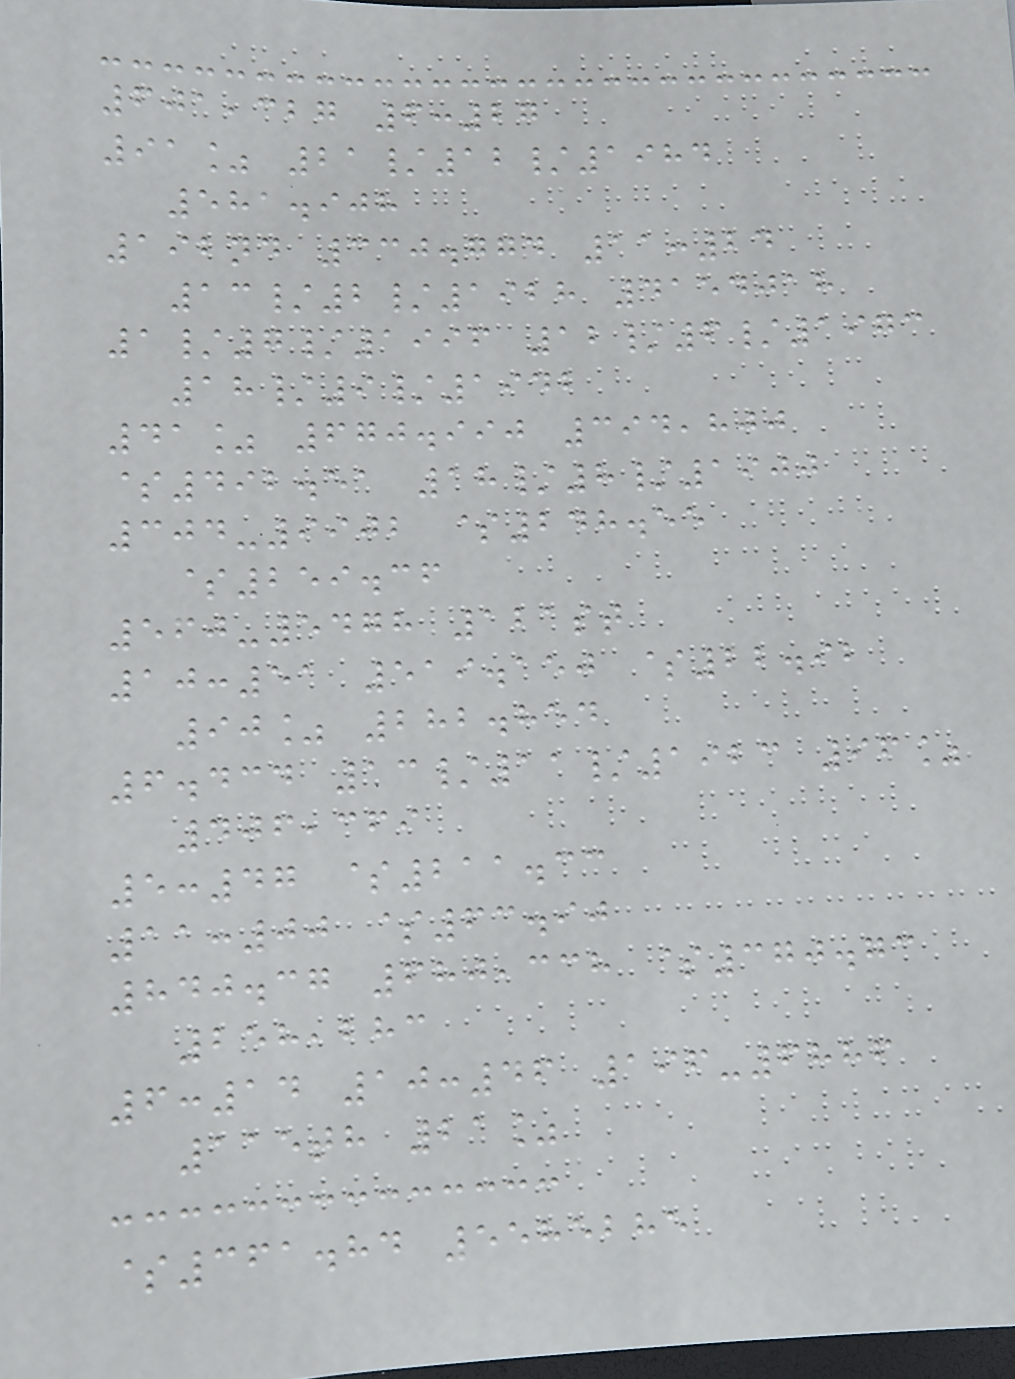601,327 6:27
91% 21/12/1984
581.908
192nd 330.774 11:24
13/2/1928 4154018
1/7/1996 12/6/1973
18/9/1942
41% 670.990 394,800
$492.51 18/8/1900
304-9902 $248.55
$259.36
560-5478 121st
10:51 519.150 $22.92
90% 282.854
6.434 13/11/1923 96%
406,369
5:47 $211.33
11:00 $63.90
840.37 680,338 $370.73
258,283
6:14 10:46 196-6886
115th 21%
$361.84 5585285
